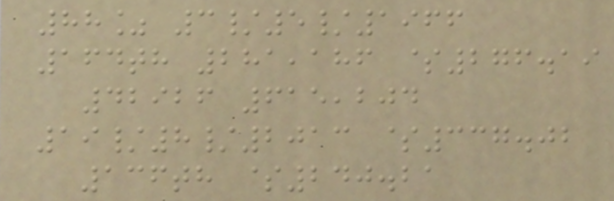88% 3/5/1966
164th 281,186 $276.19
42926 615,204
19/8/2013 $337.02
136th $240.21
